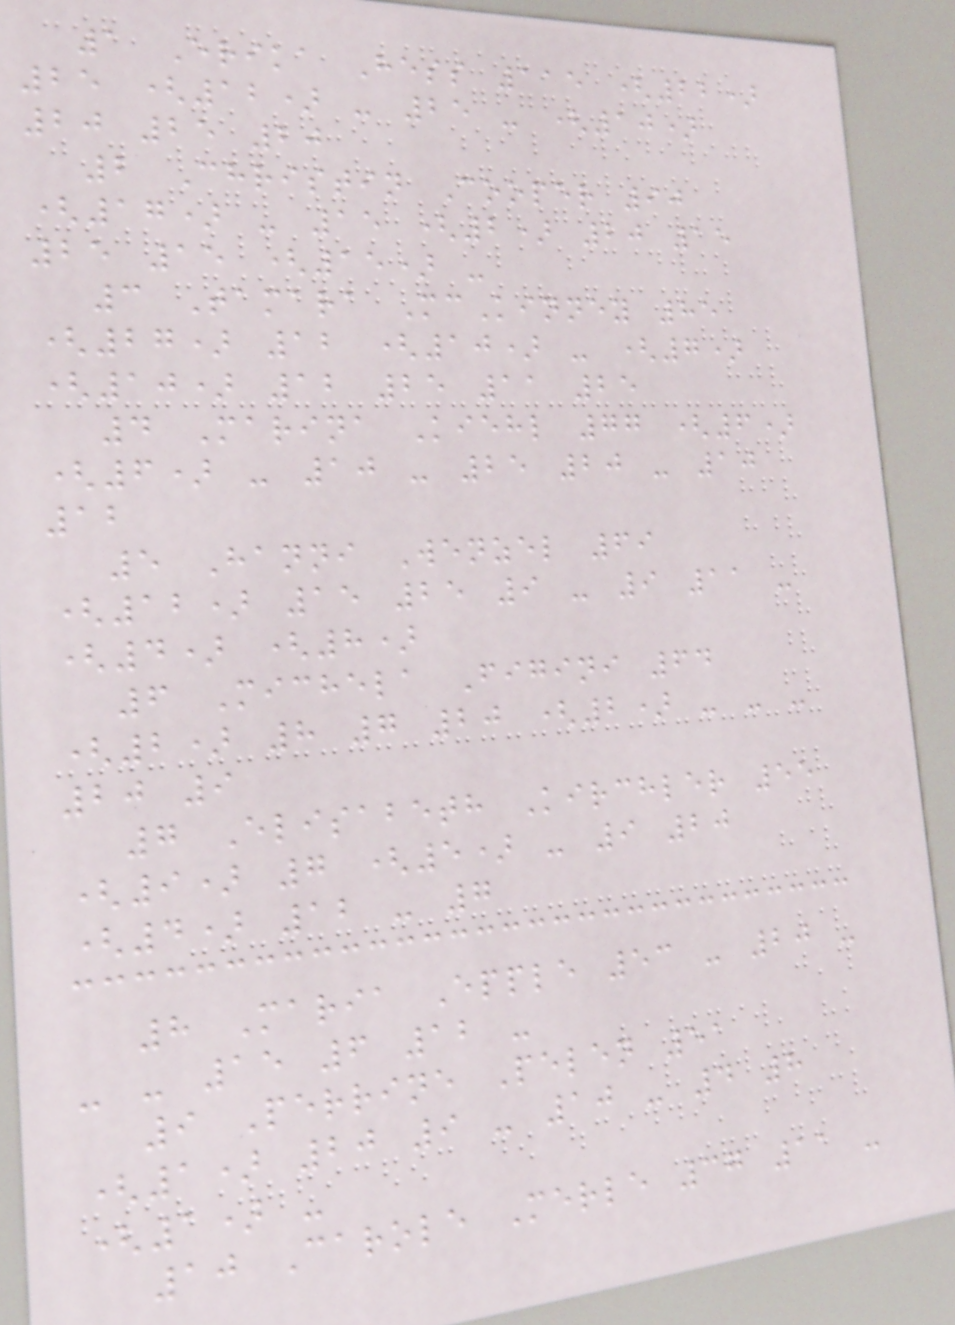1 Erika Hess 115 (22)
25 (12) - 25 - (10)
20 25 20
2 Christin Cooper 90
(17) - 15 (2) 20 15
25 15 (15) -
3 Tamara McKinney 85
(27) 12 (10) - (7)
(10) 12 25 11 25
4 Marina Kiehl 77 (6)
(6) - 10 - 25 20 - 10
12
5 Hanni Wenzel 69
(12) 15 25 9 - 9 11 -
(4) (8)
6 Michela Figini 64
(2) 8 7 20 (2) - - -
20 9
7 Elisabeth Kirchler 55
(9) 7 (5) - 9 20
(4) 12 - 7
8 Maria Epple 53 - 20 -
- - 15 6 12 -
9 Perrine Pelen 51
(1) 20 9 - 10 - 4 8
(1) -
10 Carole Merle 37 11 -
